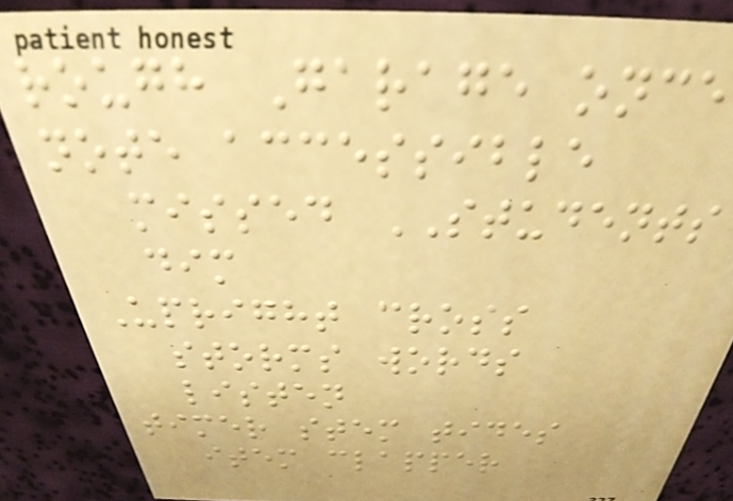rough Garage once
note accessible
missed STUDENTS
dim
Upright cross
storms words
listen
timer stem tides
item clapper
